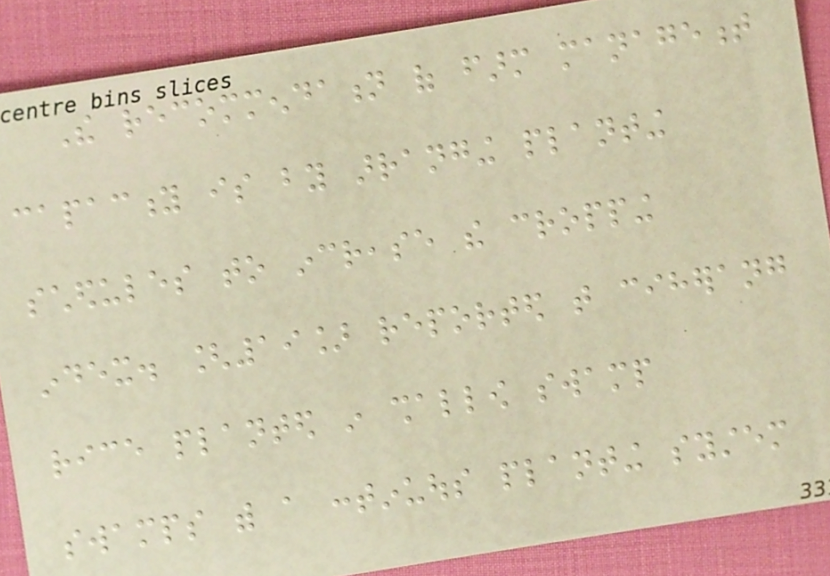The recommendation of farm management
capacity is by arranging planting
schedules to increase the cropping
index. [19] reported that ciherang
rice planted in shallow swamp
swamps with a continuous planting system
